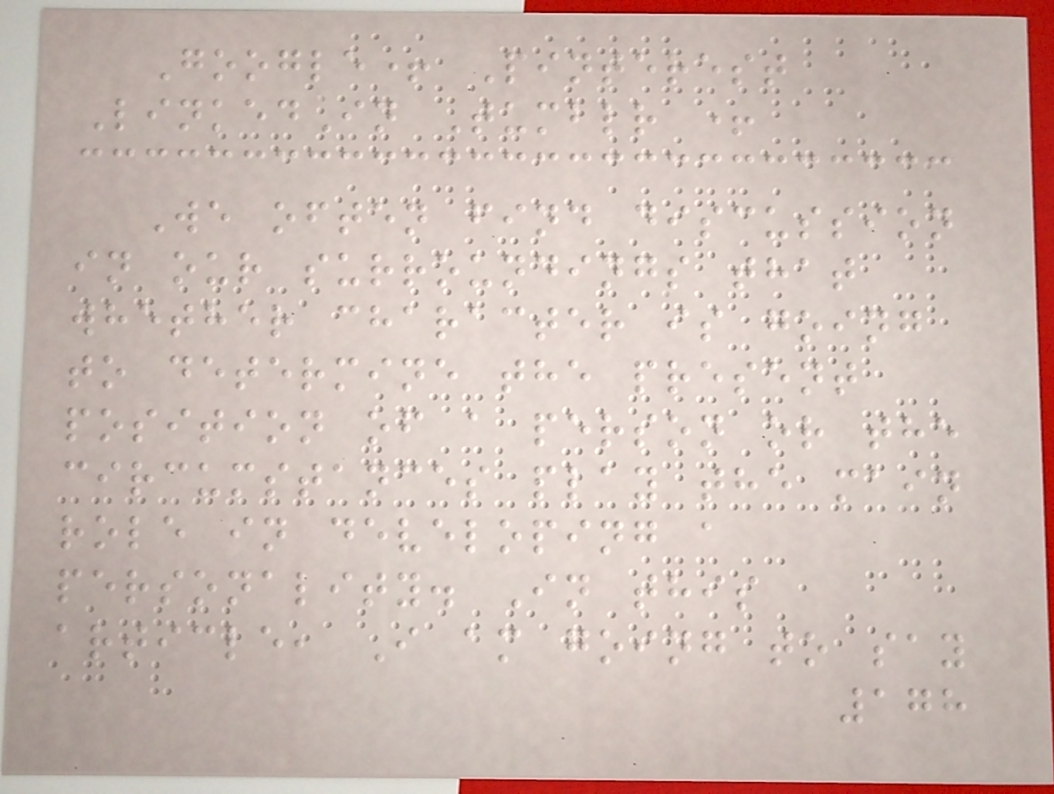Google+ Pinterest
LinkedIn Tumblr +
We often find discussion
in our surroundings that
whether character is going
to determine the present
position of a person or the
circumstances play the main
role in developing a
personality. In this
article, I am going to say
178
